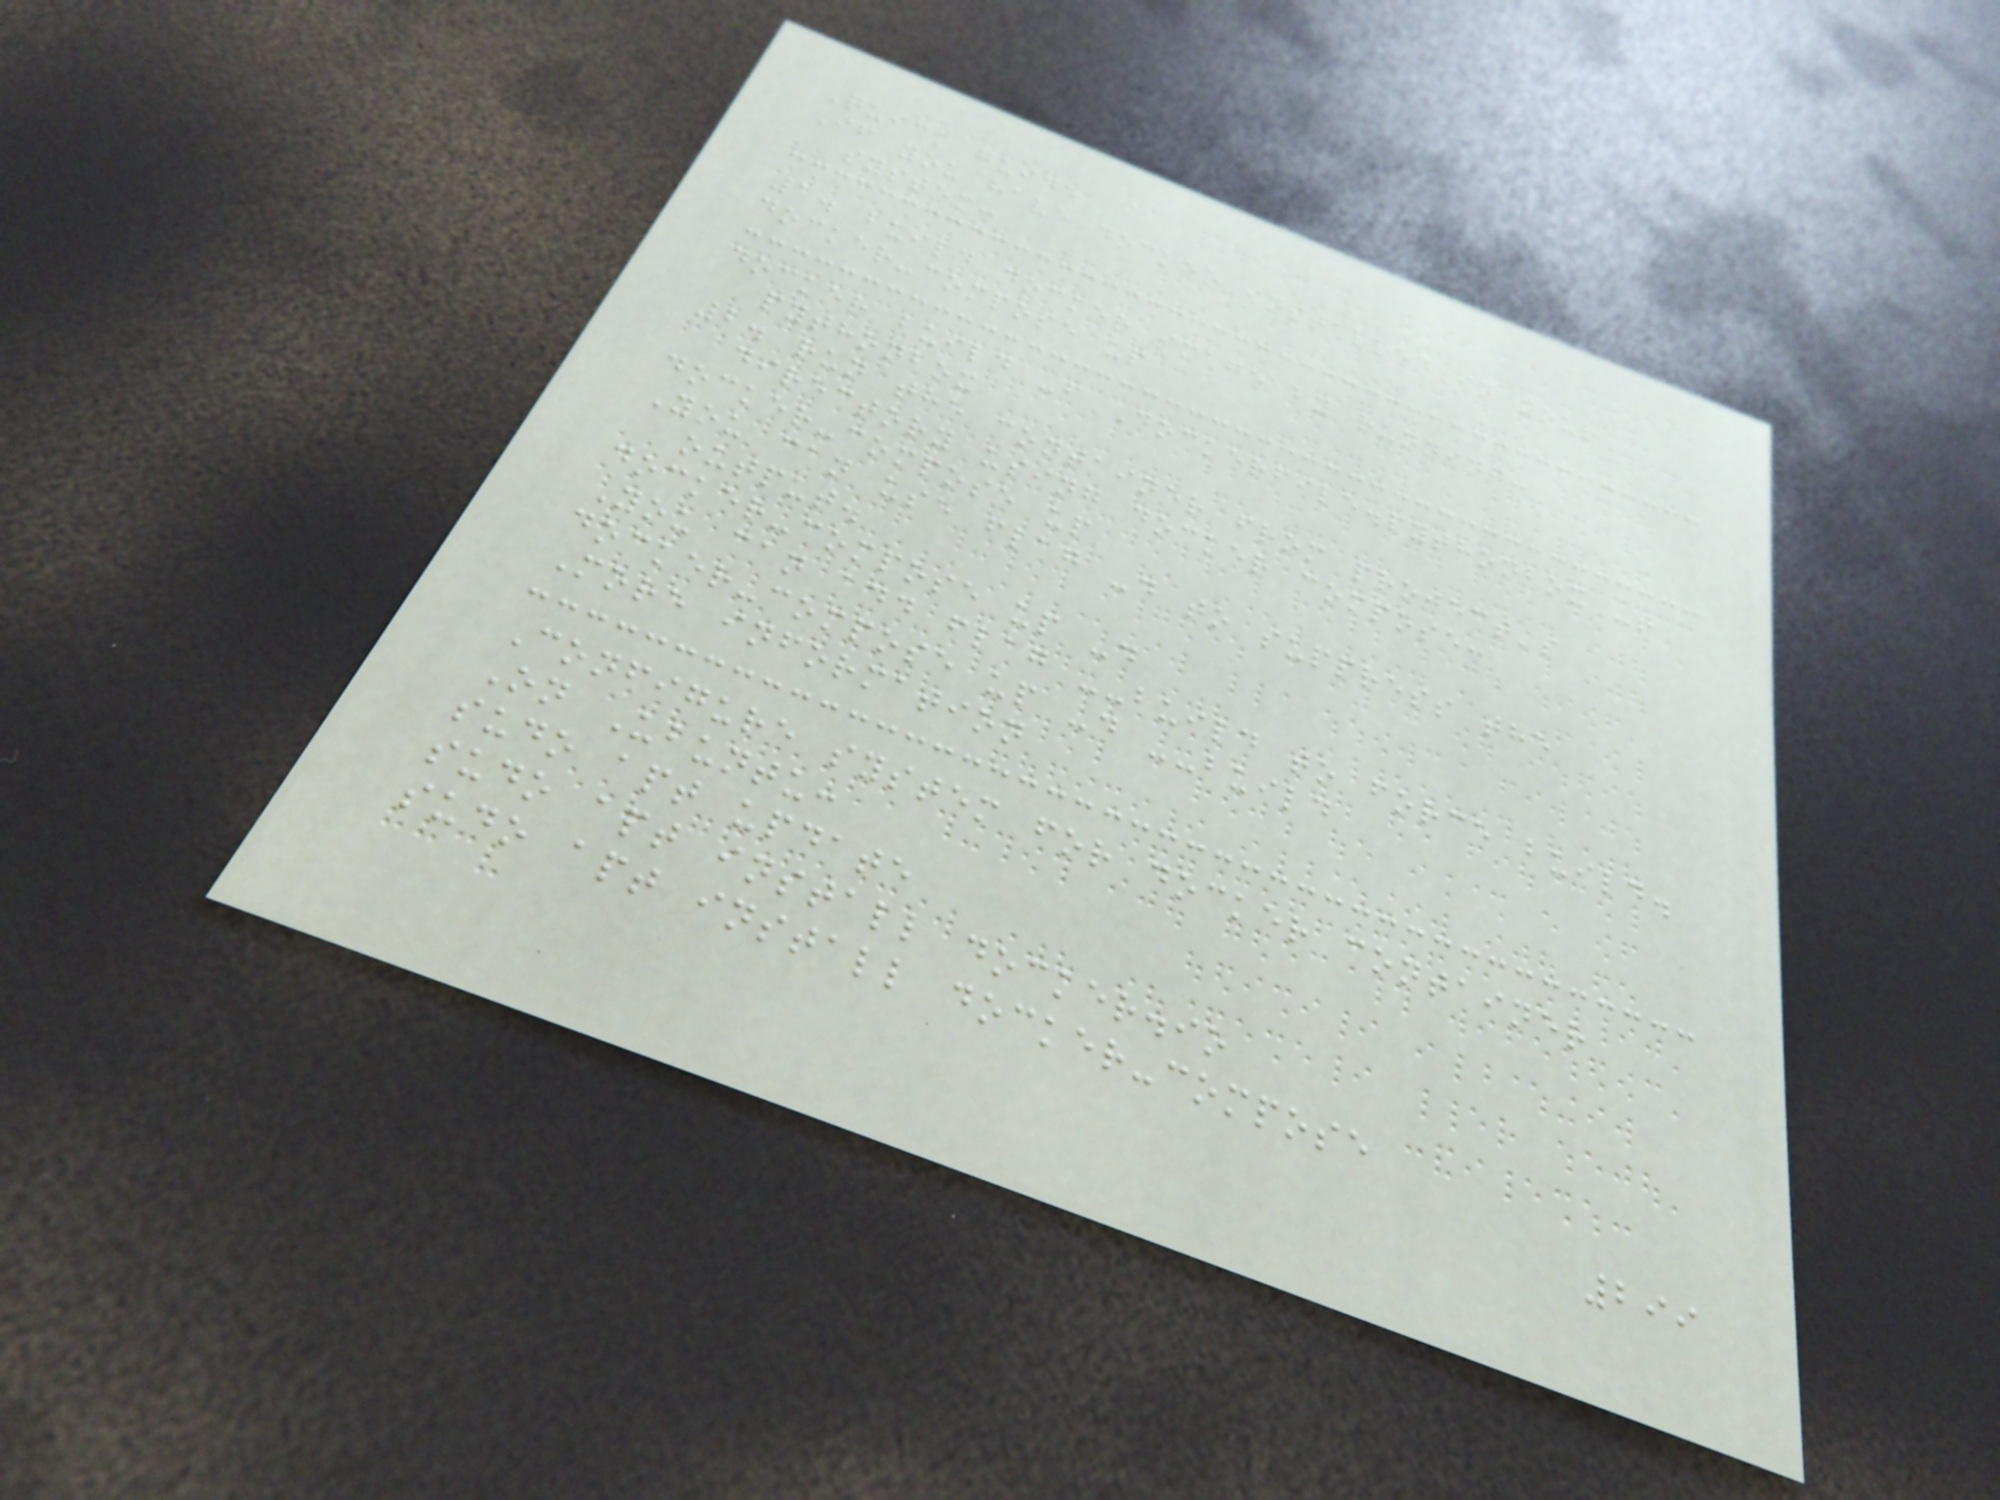Quick guide
If you have docker installed in your
system:
1. build docker image by running:
docker-compose up
docker build -f Dockerfile.pythonbox -t
pythonbox
2. run the container from project's
directory using docker compose:
docker-compose up
You can use flag -d to suppress the
output.
docker-compose up -d
You can add flag --build to force build.
docker-compose up -d --build
More information
Configure system for docker container
On Ubuntu:
sudo apt update
sudo apt install docker.io
sudo apt install docker-compose
299
